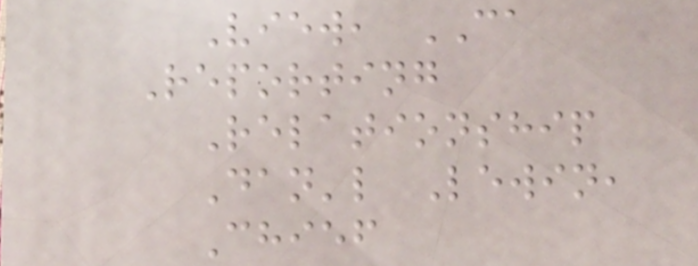View, CA
Reporting
Relationship
Dan'l Lewin,
Chief
